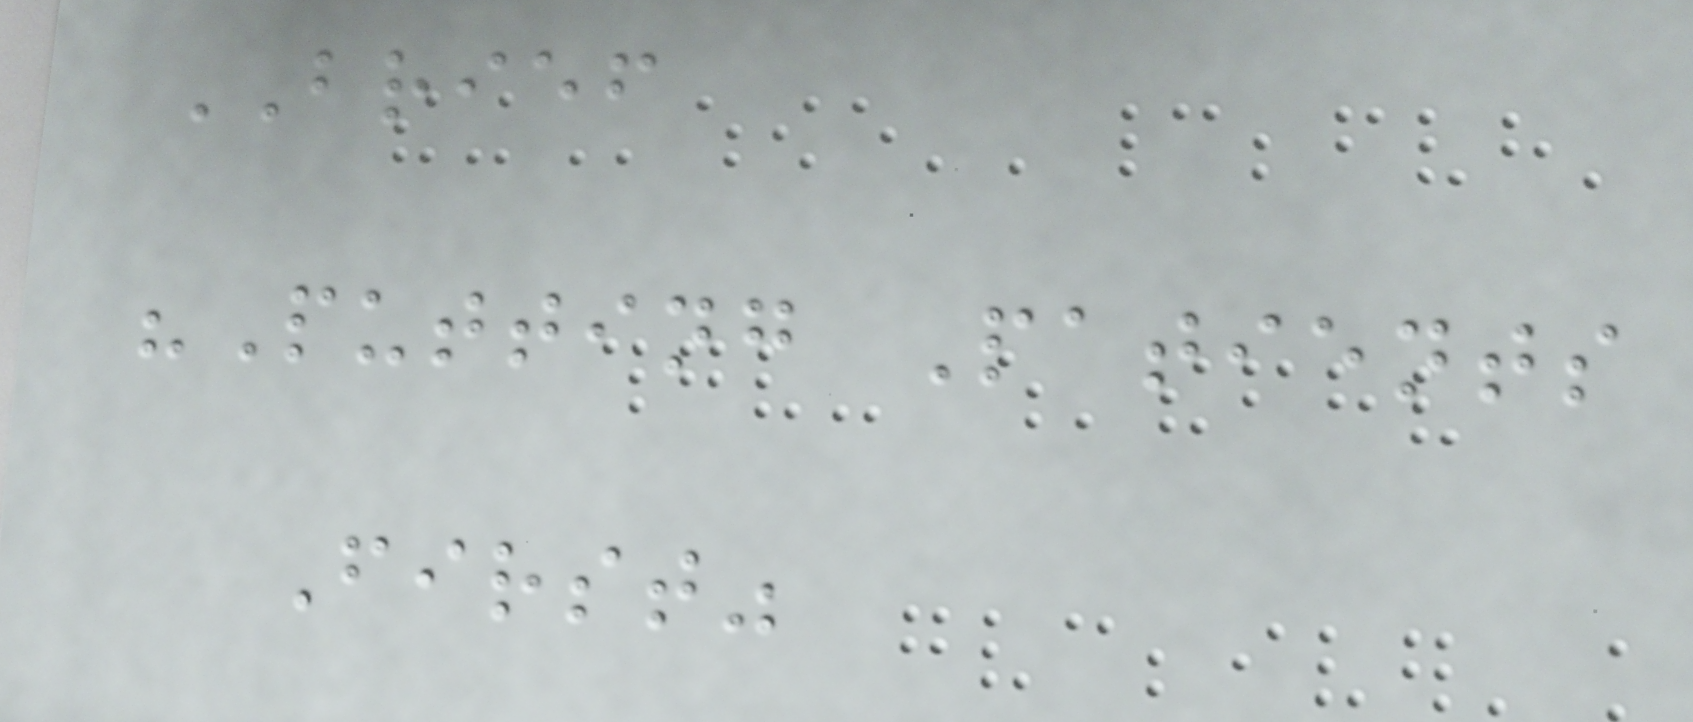BRIEF
"Putting Patients
First"
